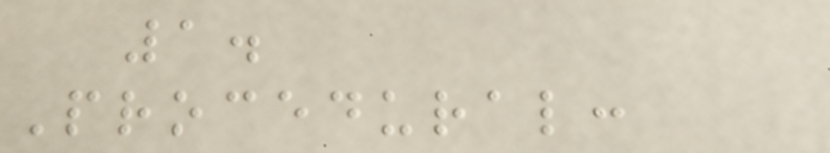1.
Procedural:
